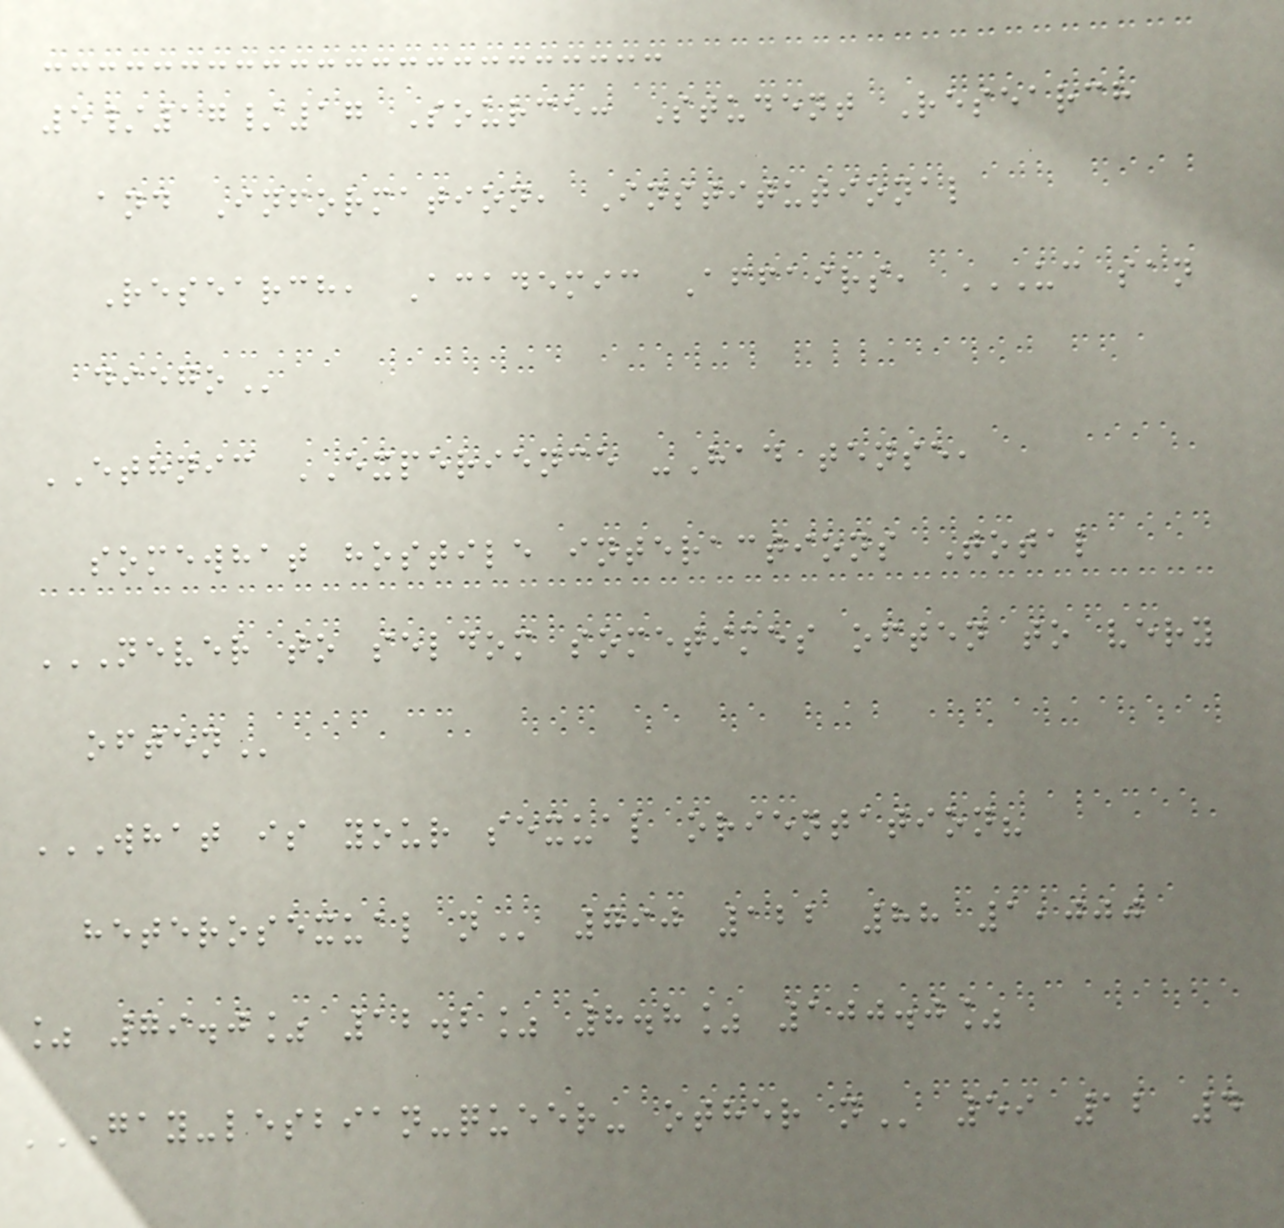5/17/17 Source: Student Research
and Information, Institutional
Research, Academic Affairs, UC SAN
DIEGO
ETHNIC EXPERIENCE -Had tense,
somewhat hostile interactions Total
NEVER TO SELDOM SOMETIMES OFTEN TO VERY
OFTEN
WHAT IS YOUR SEXUAL ORIENTATION?
HETEROSEXUAL N 790 122 88 1,000
% 79.0% 12.2% 8.8% 100.0%
GAY-LESBIAN-QUEER- OTHER N 59 12 4
